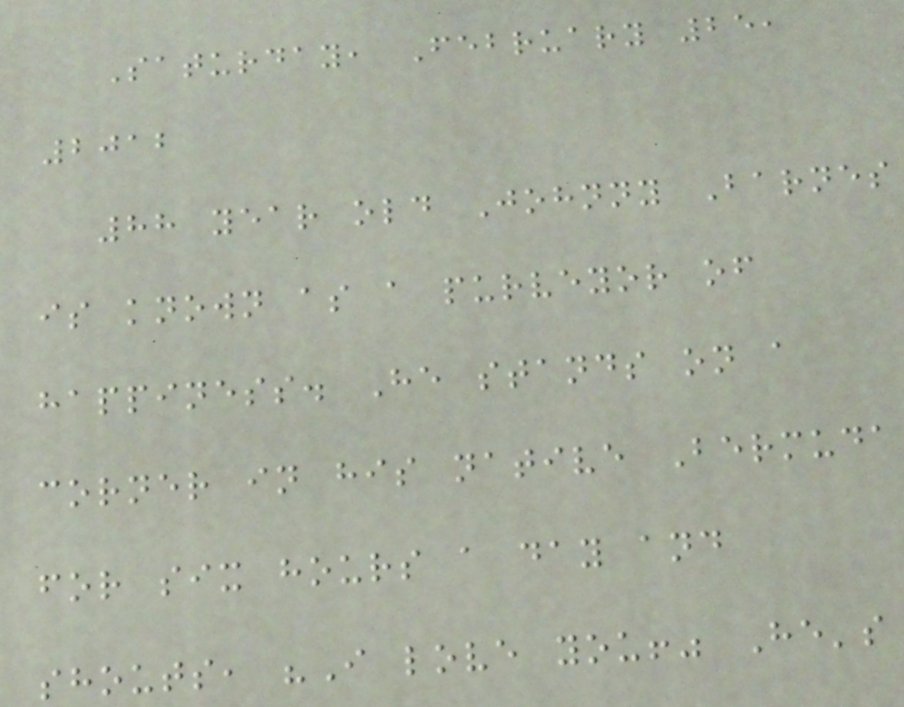Saturday, February 25,
2012
88 year old Johnny Barnes
is known as a purveyor of
happiness. He stands on a
corner in his native Bermuda
for six hours a day and
shouts, "I love you!" He's
